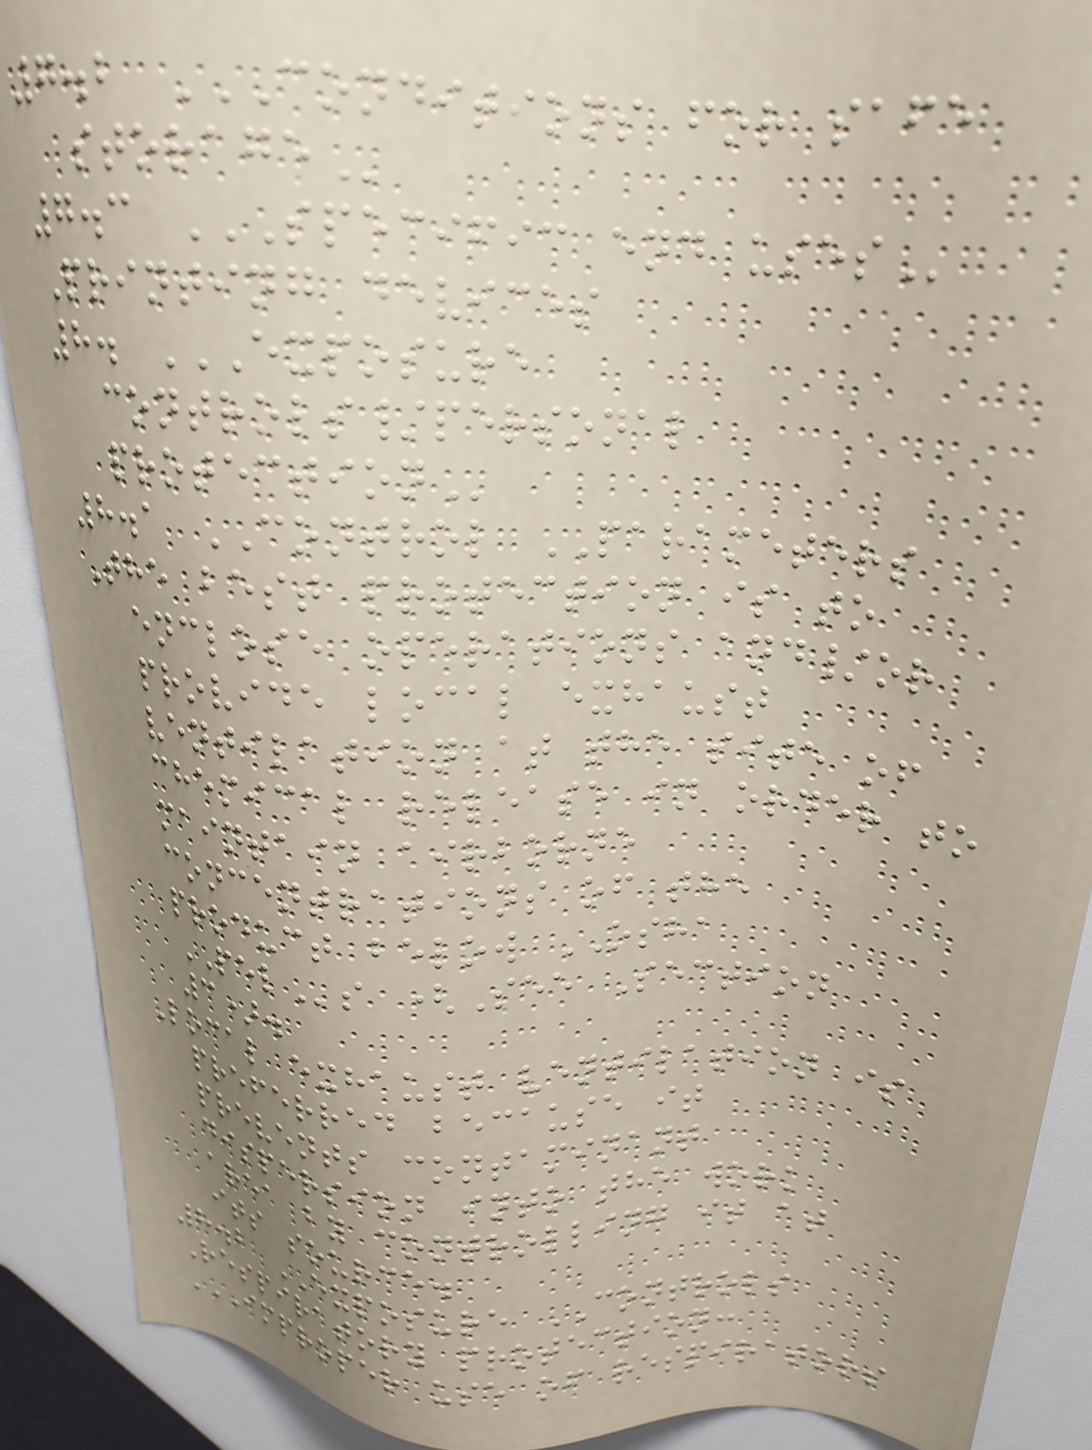7.2 CONDITIONS FOR SAFE
STORAGE
7.3 SPECIFIC END USES
Printing devices
8. EXPOSURE
CONTROLS/PERSONAL
PROTECTION
8.1 CONTROL PARAMETERS
The best protection is to
enclose operations and/or
provide local exhaust
ventilation at the site of
chemical release in order to
maintain airborne
concentrations of the
product below OSHA
PELs (See Section
3).
Local exhaust ventilation is
preferred because it
prevents contaminant
dispersion into the work
area by controlling it at
its source.
8.2 EXPOSURE CONTROLS
Respiratory protection:
IMPROPER USE OF RESPIRATORS
